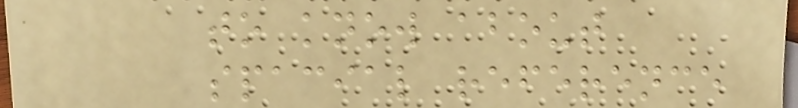to know about
spacial reference
